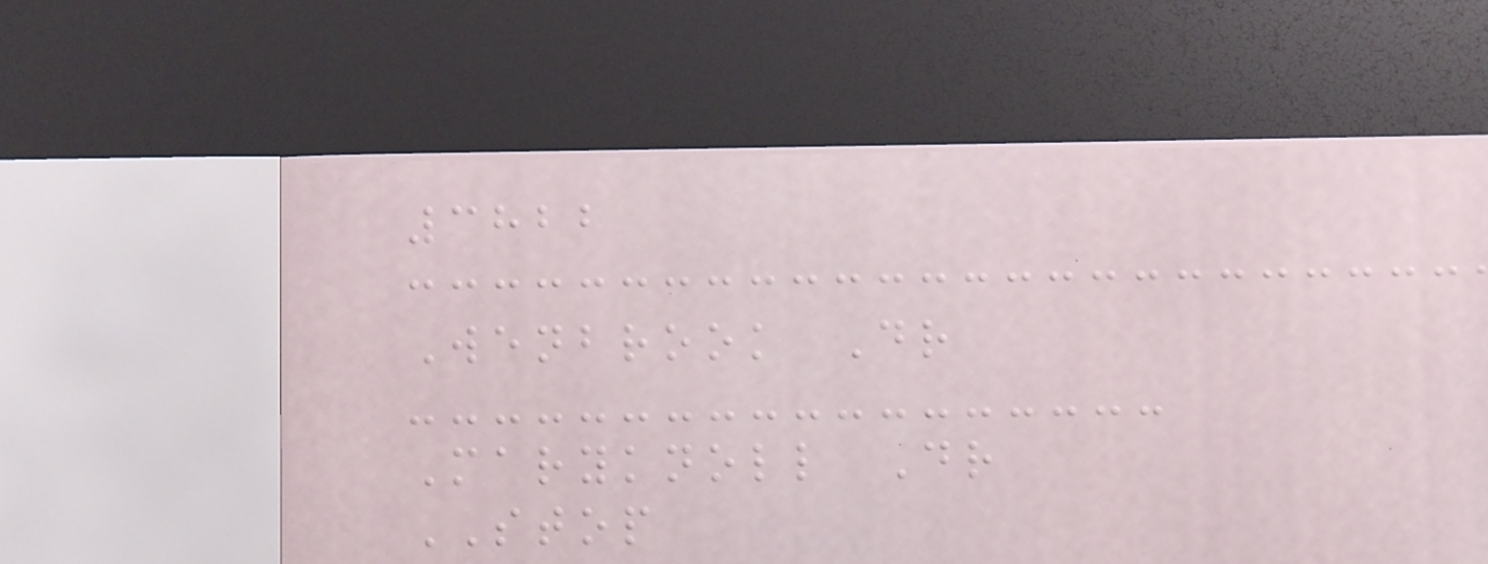3822
Wenbrook Dr
Maryknoll Dr
STOP
